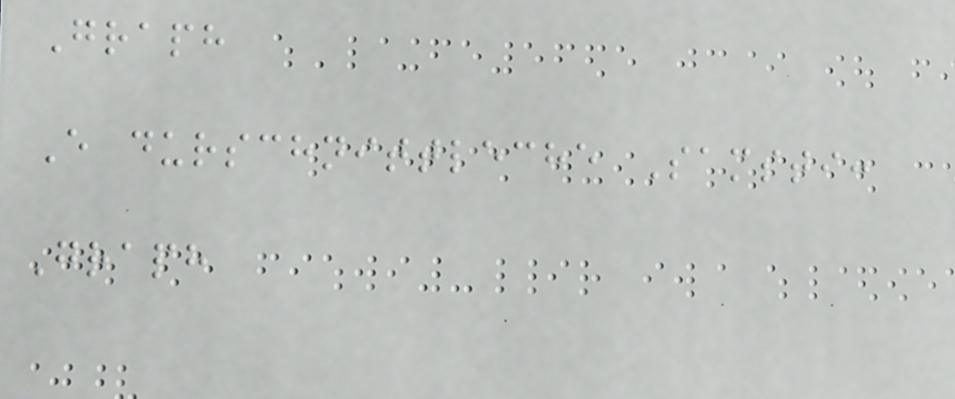Graph
E durschnittleche Samsti:
Graph
